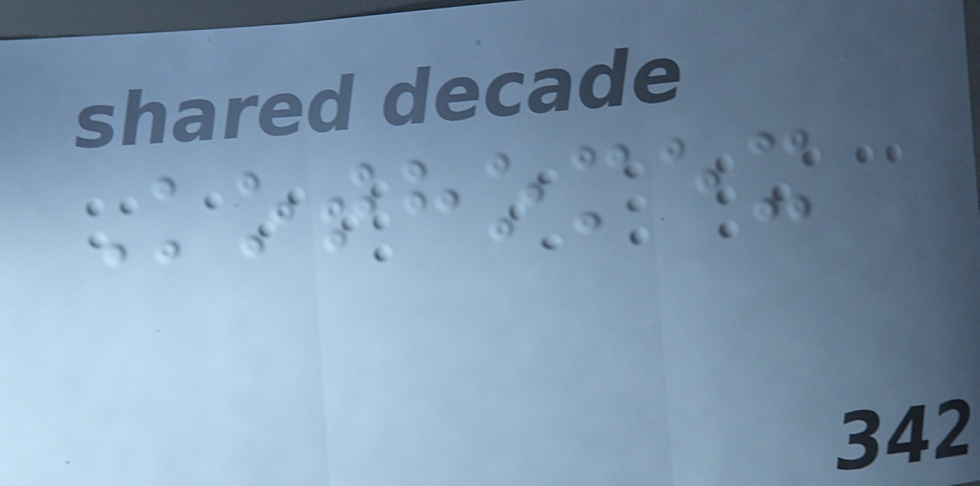Kothomex
